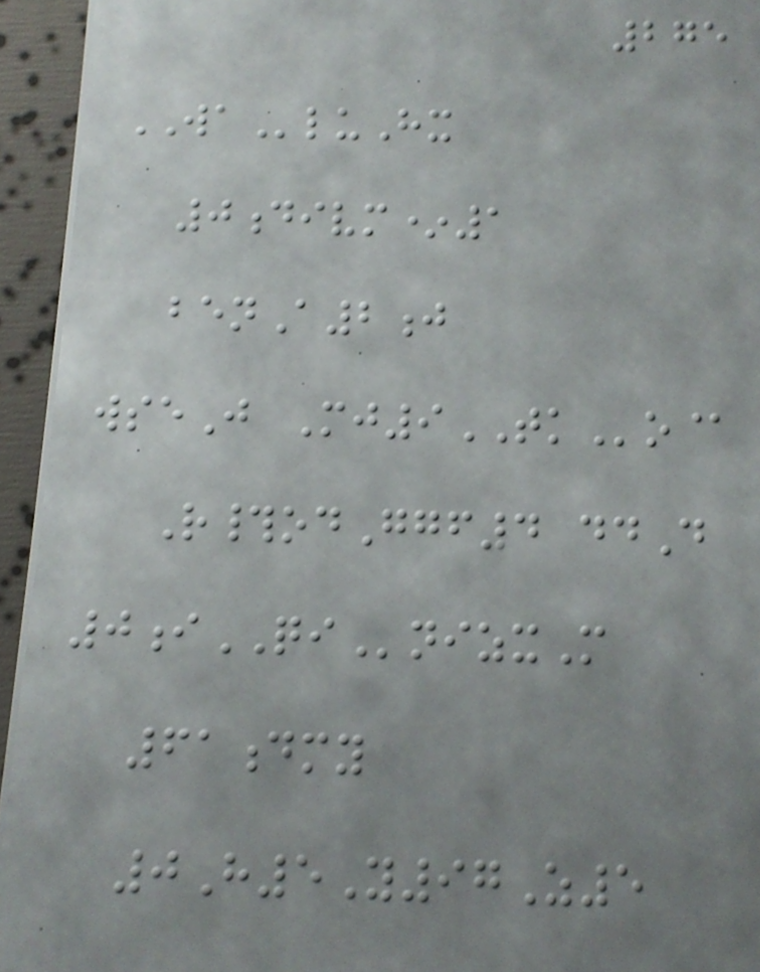275
WAluHx
0divm*1
benA2j
wseJ Mj9TKo@
R#odGgf4 ddD
0iQInizxM
61dmy
0H5Y97Z5
